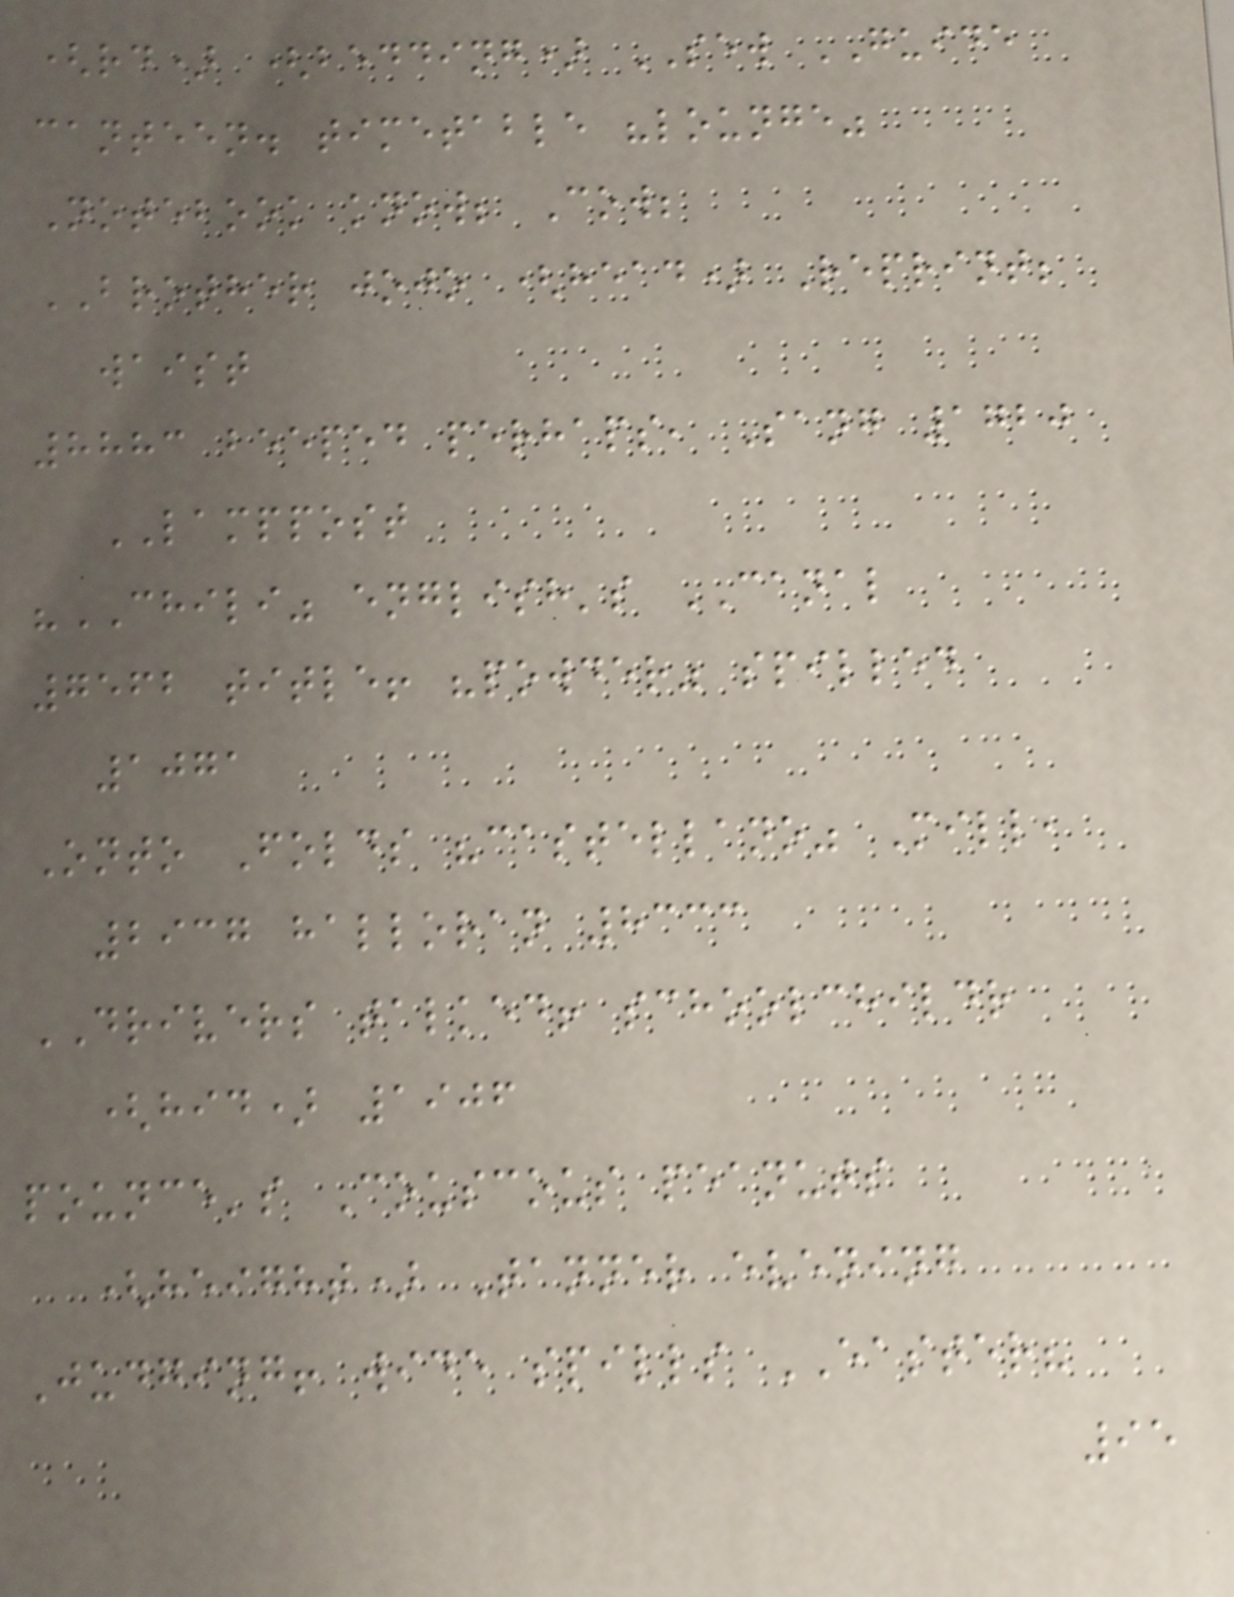(rd) (bedding) SEW GUIDE
canteen. timetable "lounge"
Notebook know; Cow;
BROTHER jojo (head) Reprint;
waist
8883 beeped perhaps, Sang 1720
LAMPPOST
"CHILI" english's CANAL
7562 title! "powder" spilled
1071
Onto Folds "castellano" Mill,
2937 halloran 8333
DRIVERS talked! schoolchildr
(hid) 1906
pounce's Couscous peanuts
(height) Tanner evening
Judging! wide spills EASTER?
95
